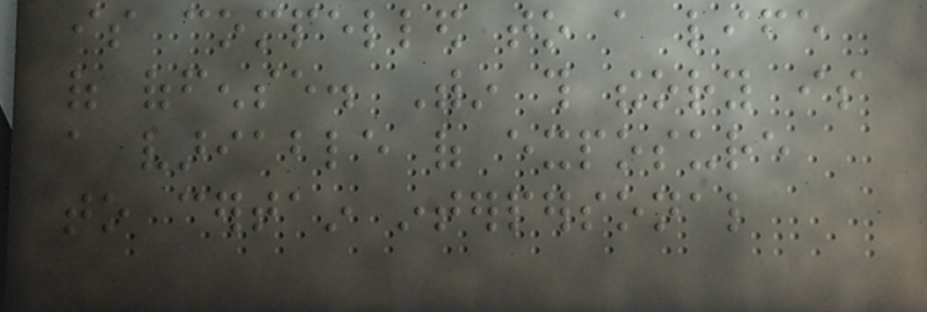is compelled to a life
of offense. Within this theory is
a variable of exposure
to certain interpersonal
